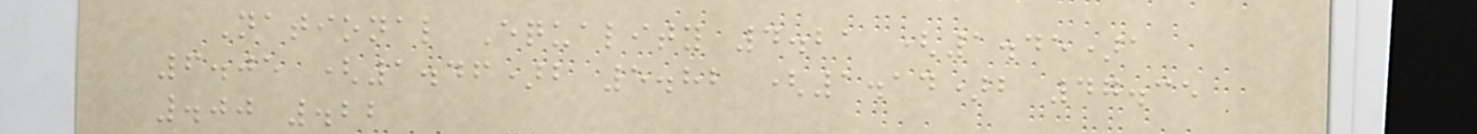National Equality 4.21 (1.45)a
6.05 (1.46)b 5.82 (1.14)b 47.35
.00 .22
